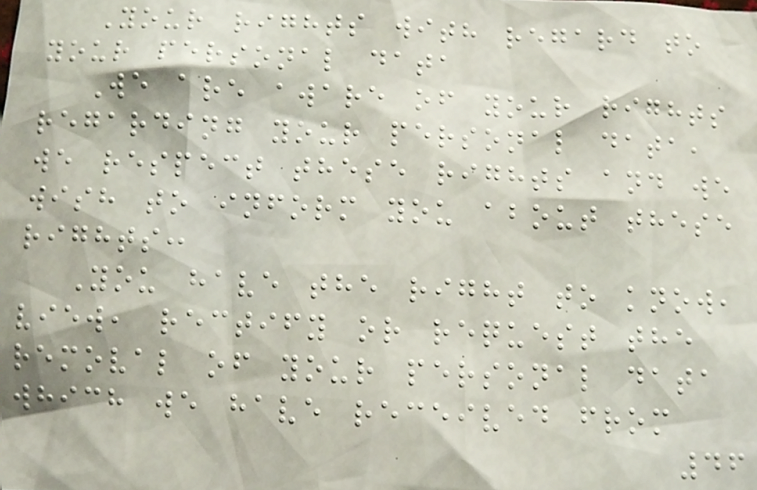Your rights with regard to
your personal data
We are aware of your rights
regarding your personal data,
we respect these rights and we
wish to inform you about these
rights:
You have the right to know,
view, rectify or request the
removal of your personal data
which we have received from
46
